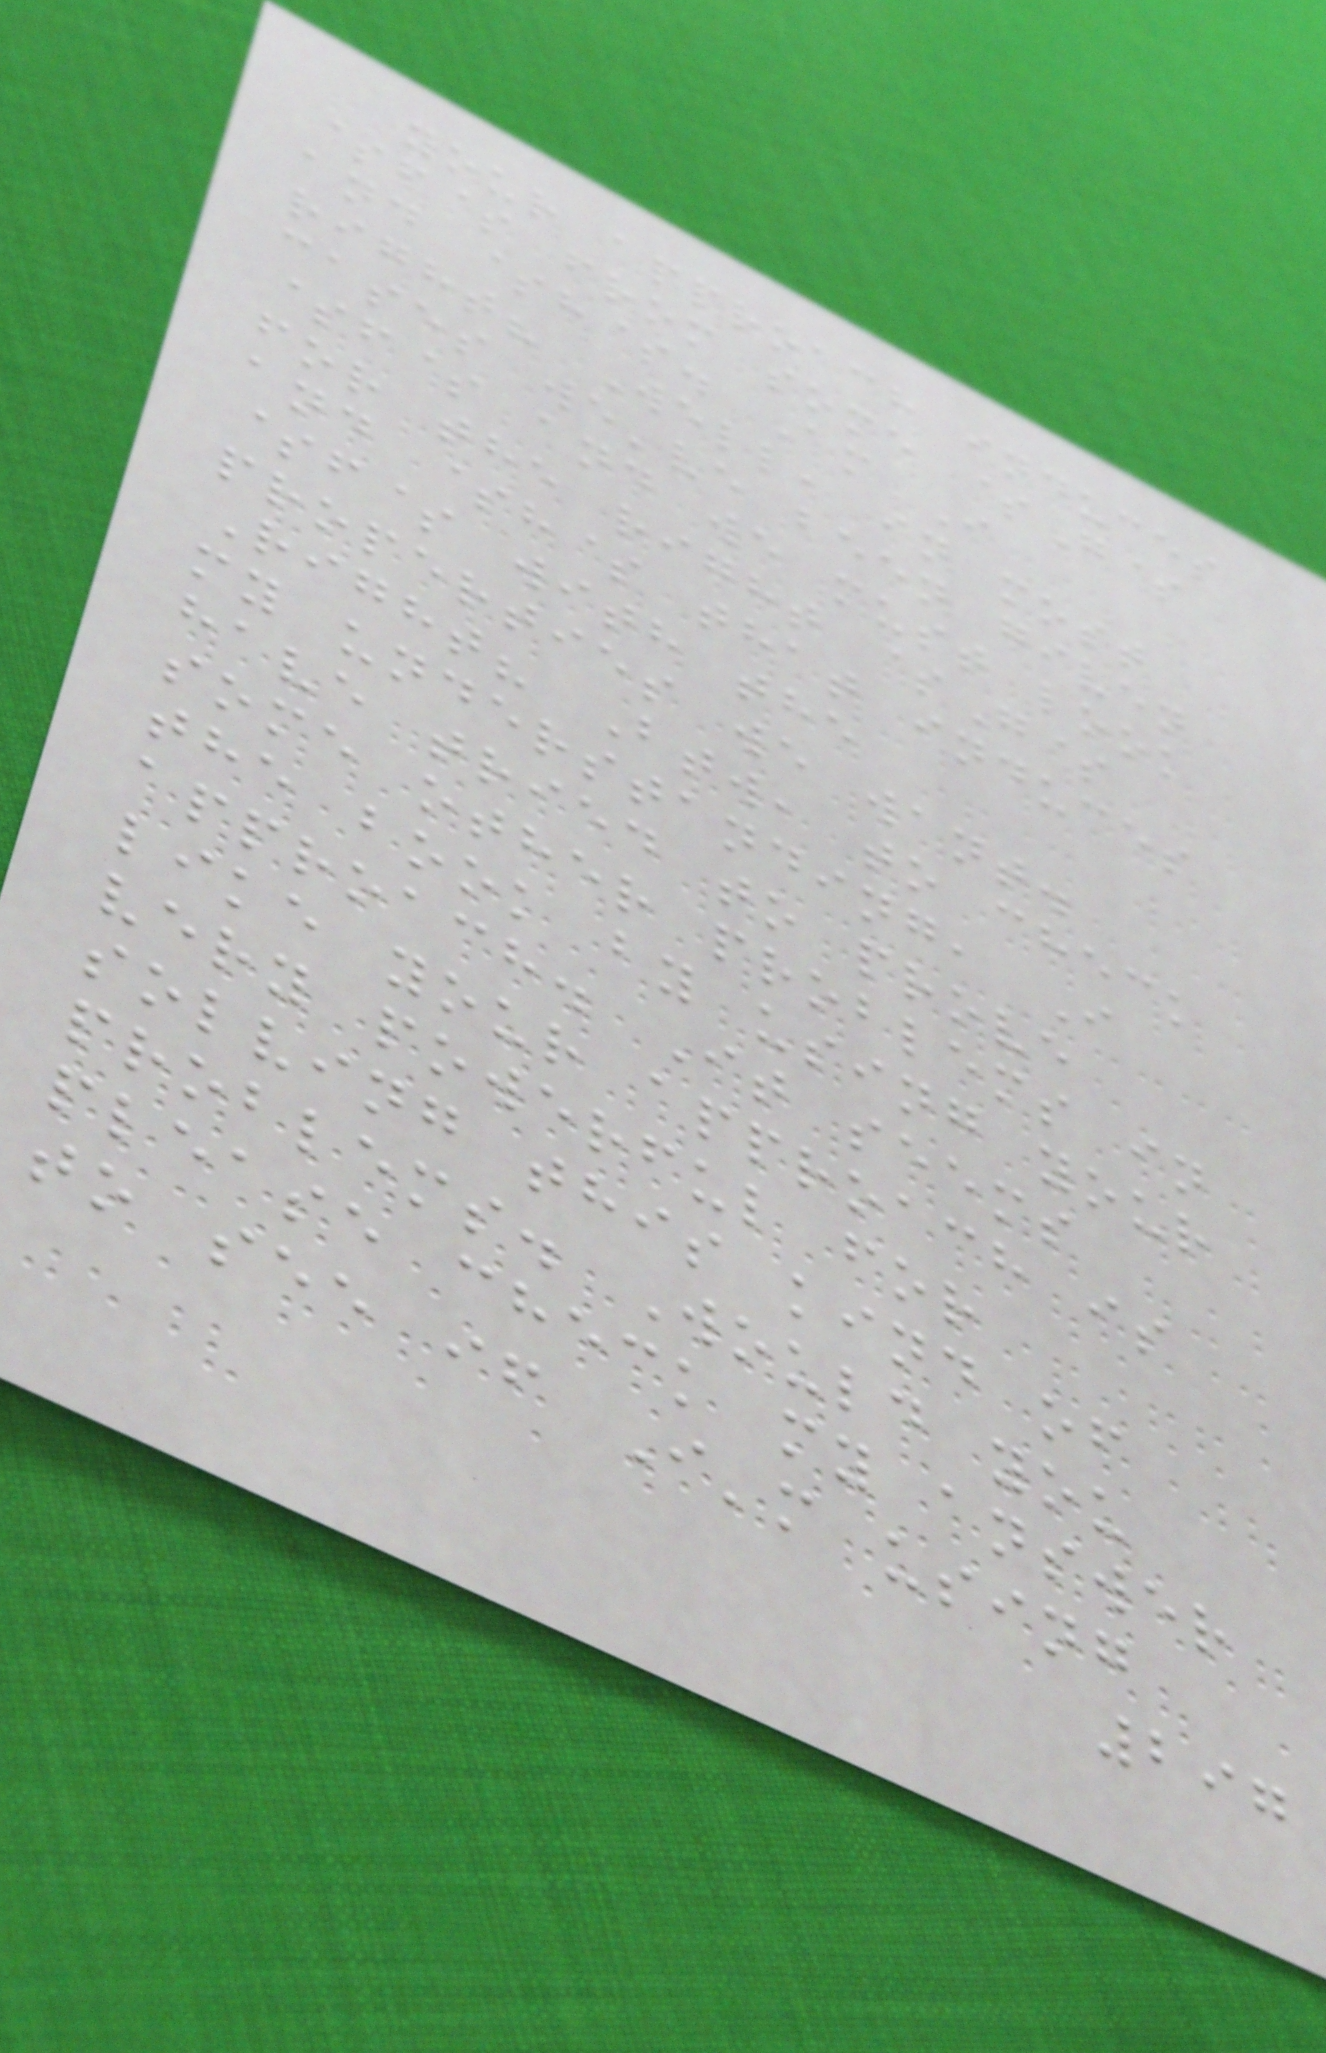your approach induces
$f$ from some $G$
and $h$. Am I
right? Well, in most
cases we've been given
$f$ and we must look
for the right $G$
and $h$ that induces
$f$ with the
properties we want.
Right? Btw, to check
my understanding, I
have tried to prove
some other problems in
the book by using your
approach. It seems
like your approach is
very powerful for
solving this kind of
problems. Would you
please check my answer
to see if I'm using
297
